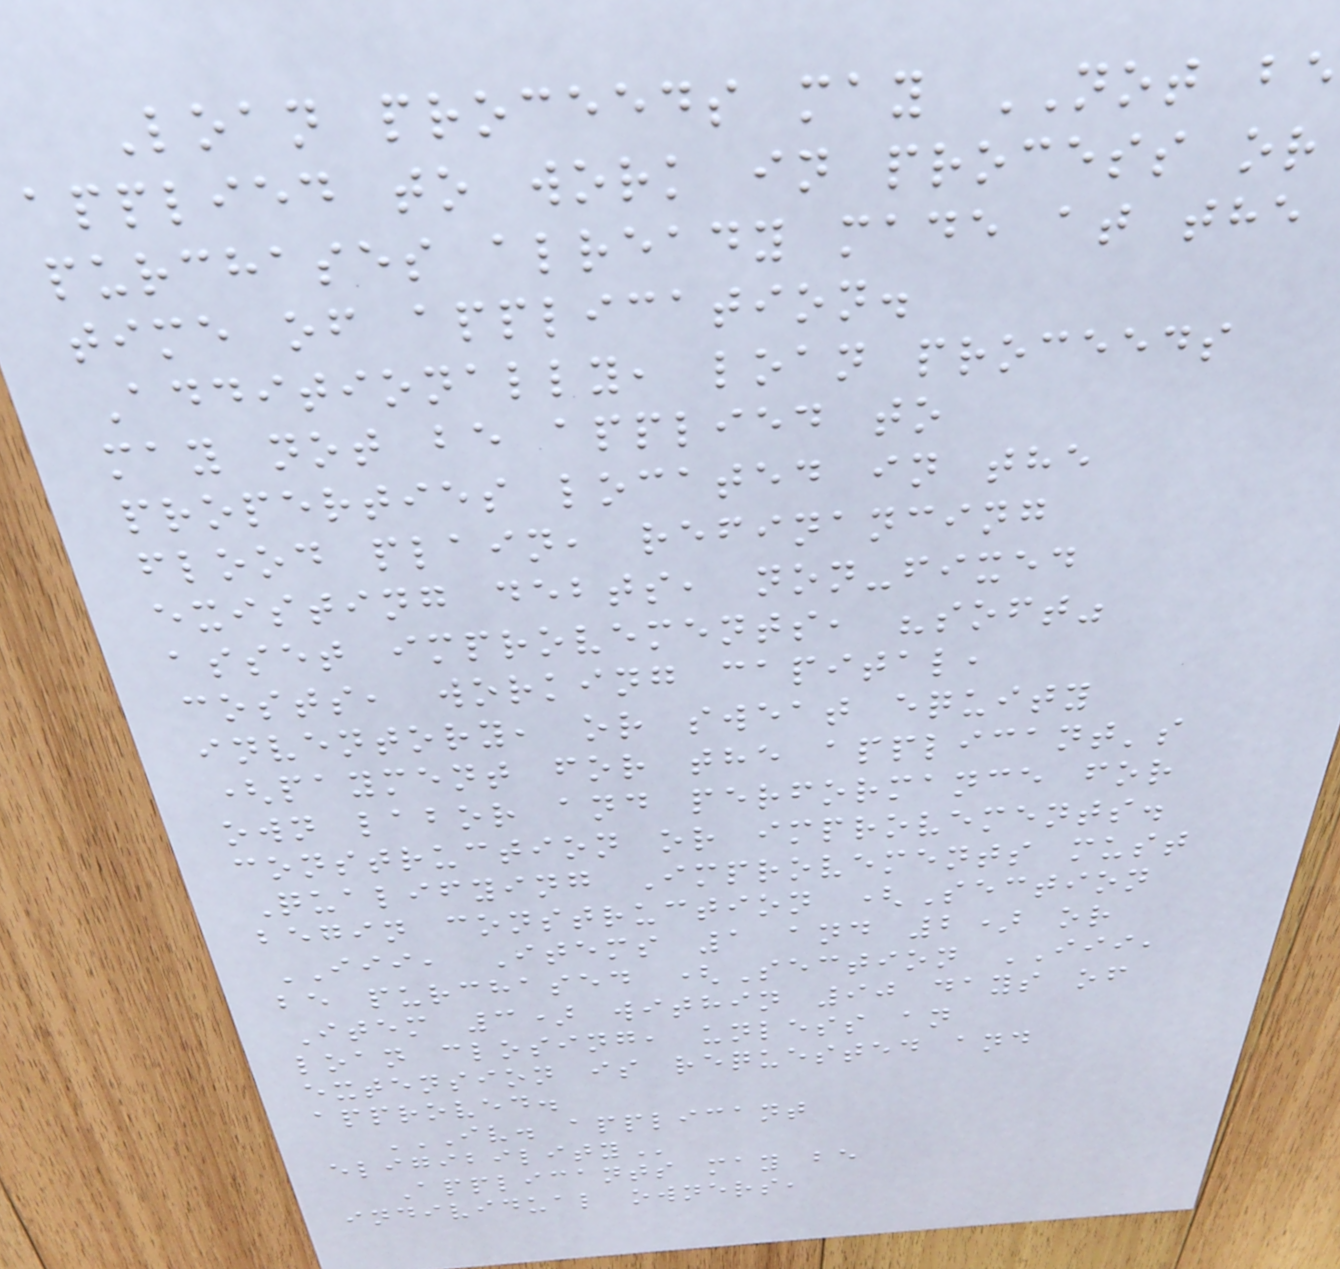Loan proceeds may NOT be
applied to work in process or
purchases already made at the
time of application.
Additionally, loan proceeds
may not be applied to
properties located in the
flood plain, refinancing
existing debts, non-fixed
asset improvements, "soft"
costs, working capital,
inventory, or sweat equity
(payment for the applicant's
own labor and performance for
construction or improvements.
Qualifying Improvements must
begin construction (Section
III, Items 1 and 2) or
be purchased (Section III,
Item 3) within 90 days of
loan closing, unless an
extension is requested and
approved.
IV. APPLICANT
ELIGIBILITY
Applicants may be
individual owners,
